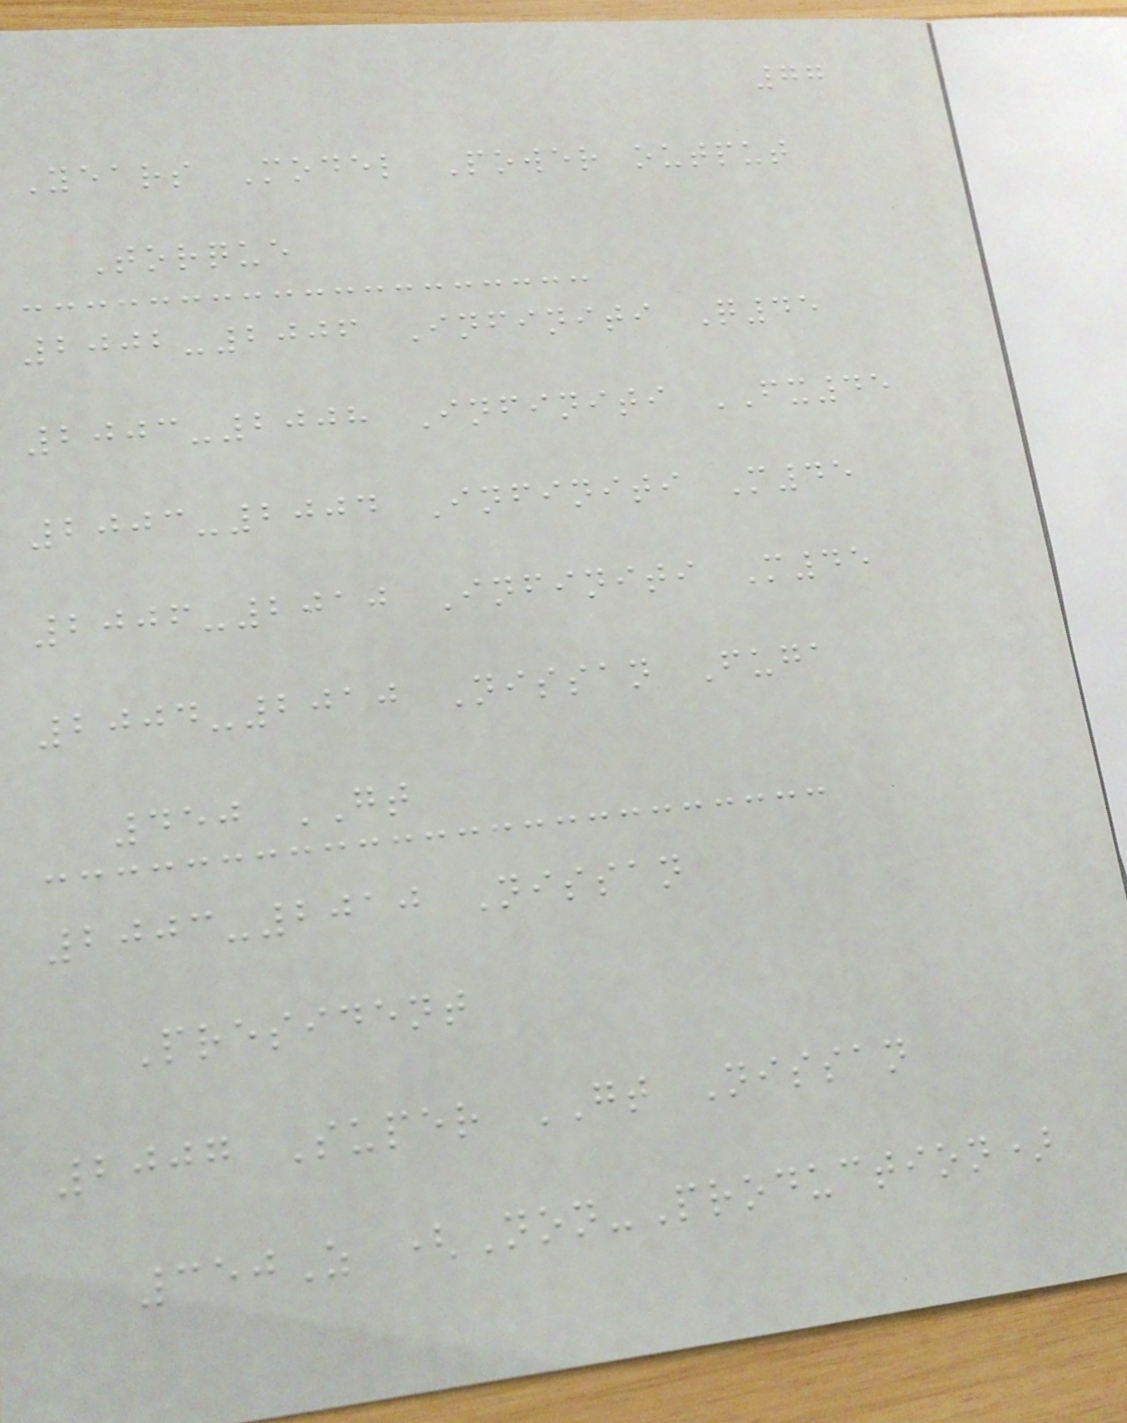77
Years Model Power output
Torque
2002-2006 Infiniti Q45
2003-2008 Infiniti FX45
2003-2004 Infiniti M45
2006-2010 Infiniti M45
2004-2010 Nissan Fuga
450 GT
2003-2010 Nissan
President
2007 Super GT Nissan
350Z (Non-Production)
